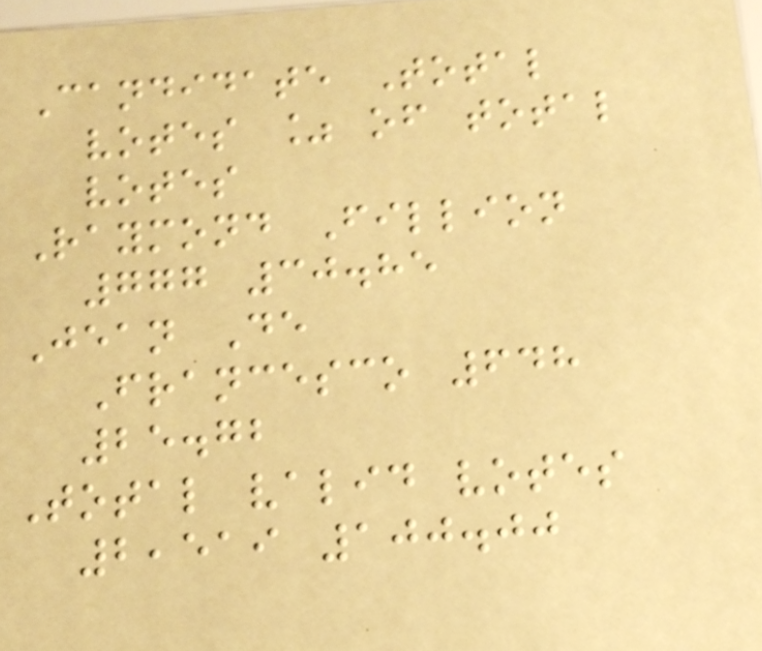Candidate Total
votes % of total
votes
Raymond Fillion
777 30.85
Jean De
Francesco 648
25.72
Total valid votes
2,519 100.00
